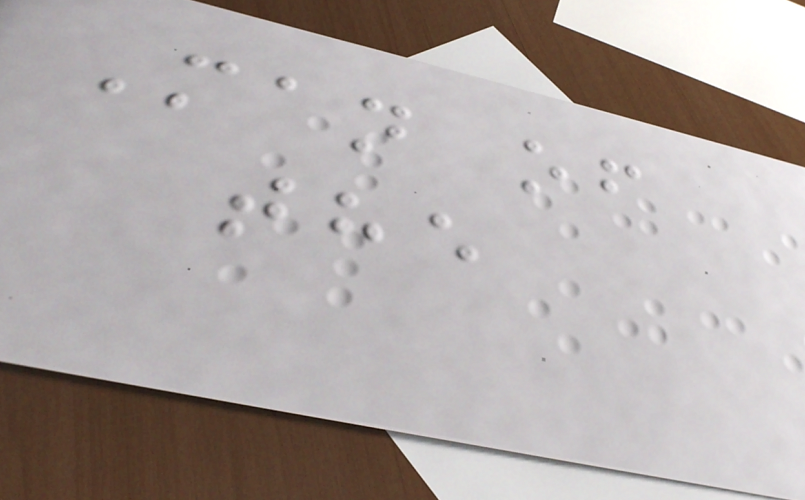Man of
the
